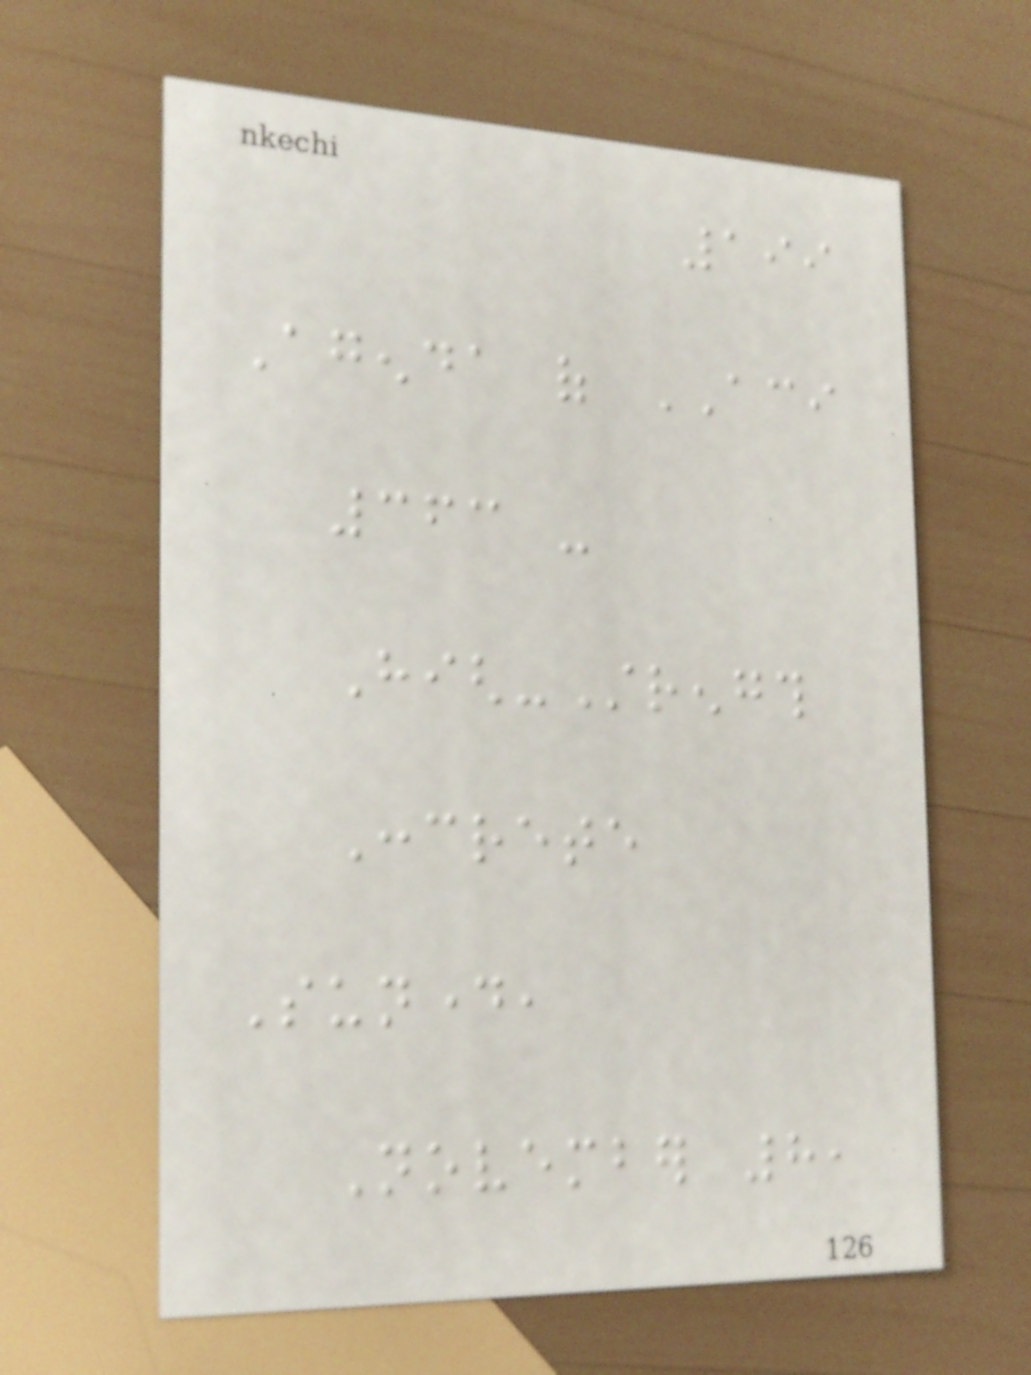199
Agenda of ACI
363 -
High-Strength
Concrete
Sunday,
November 8,
